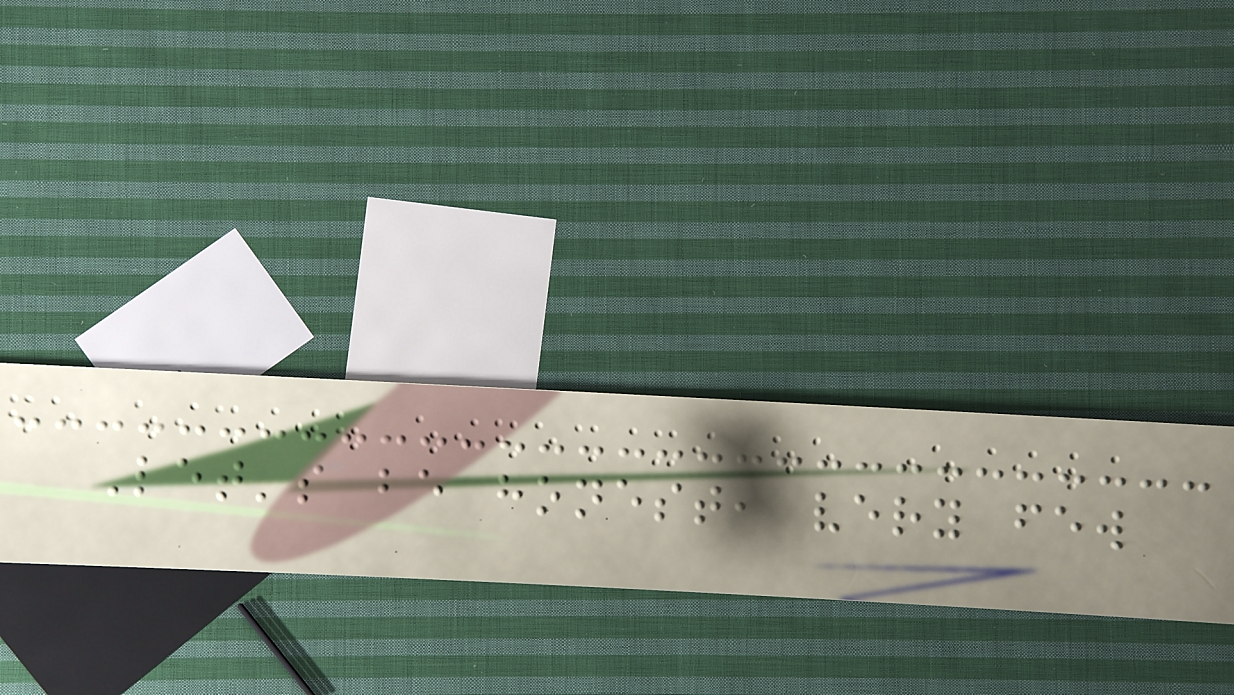Let's be honest, very few
